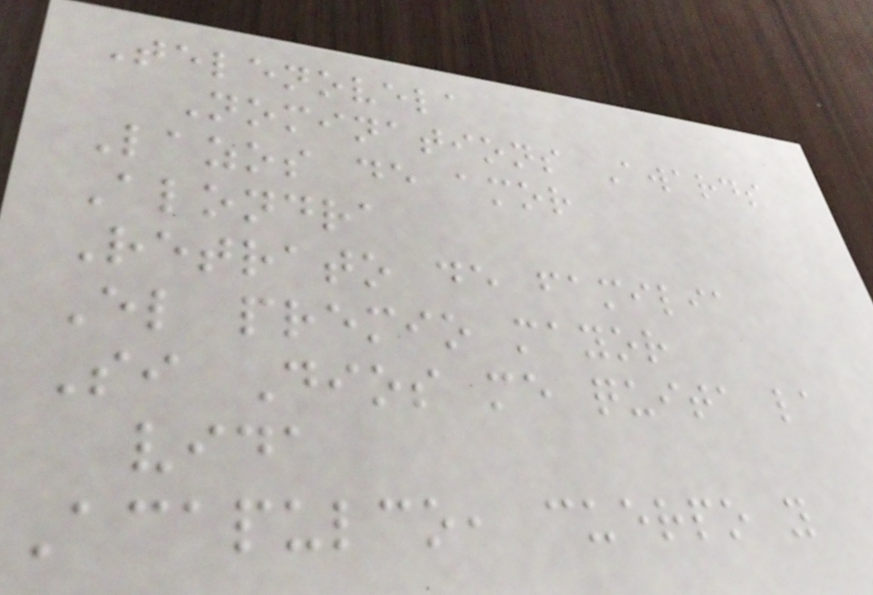Telenovela
Nominations Awards
Lazos de amor
Alondra
Retrato de familia
El premio mayor
Si Dios me quita la
vida
Acapulco, cuerpo y
